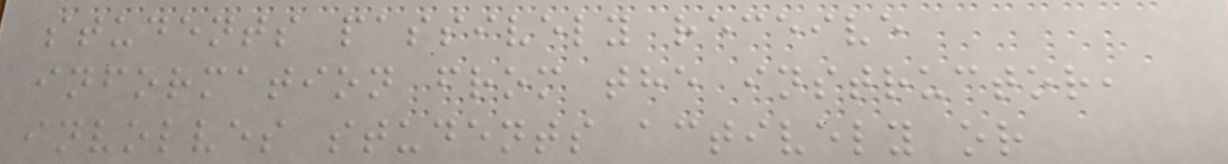students passively receive
information from the instructor,
involves students actively or
